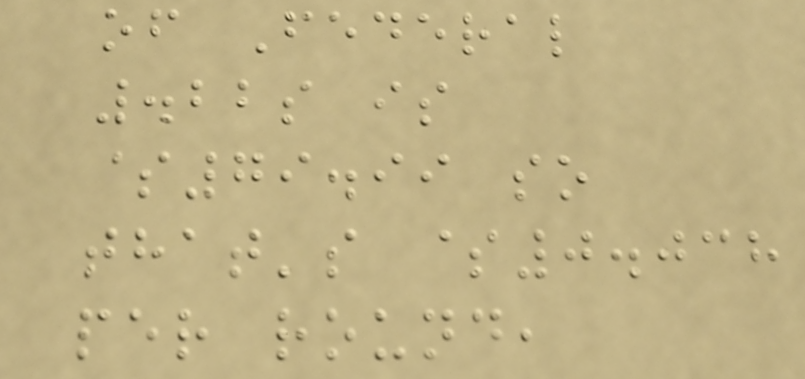of Federal
.22s is
$79.99 so
that's $0.038
per round,
